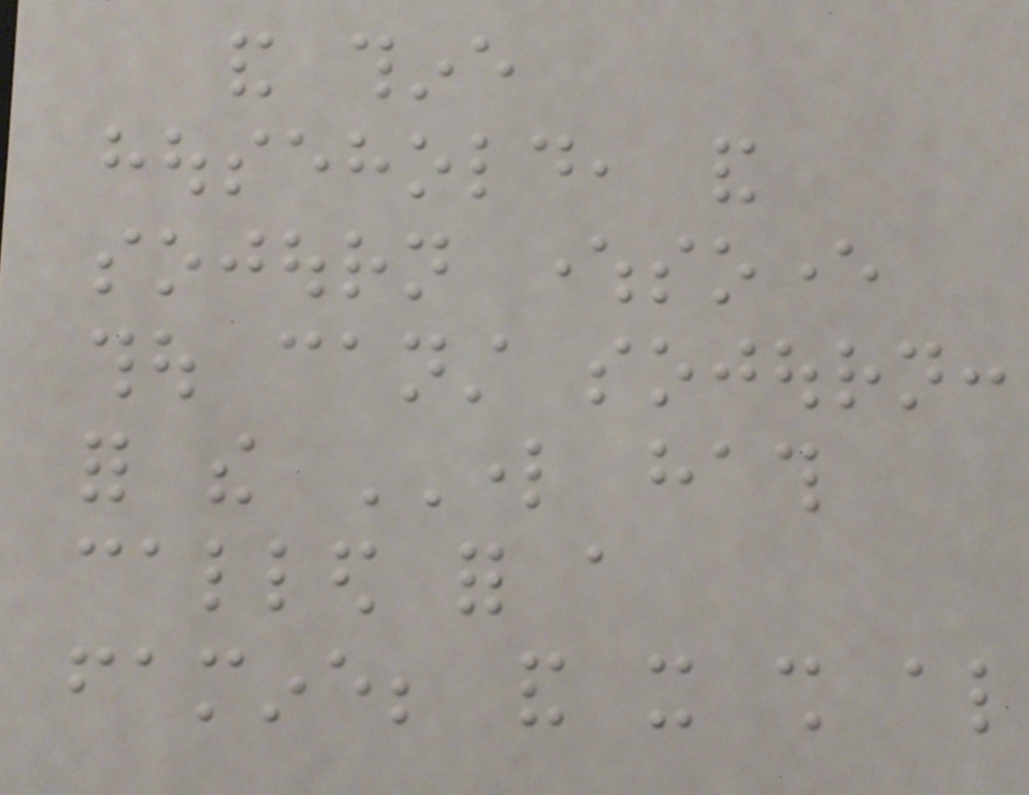and thine
household, and
sojourn wheresoever
thou canst sojourn:
for the LORD hath
called for a
famine; and it shall also
